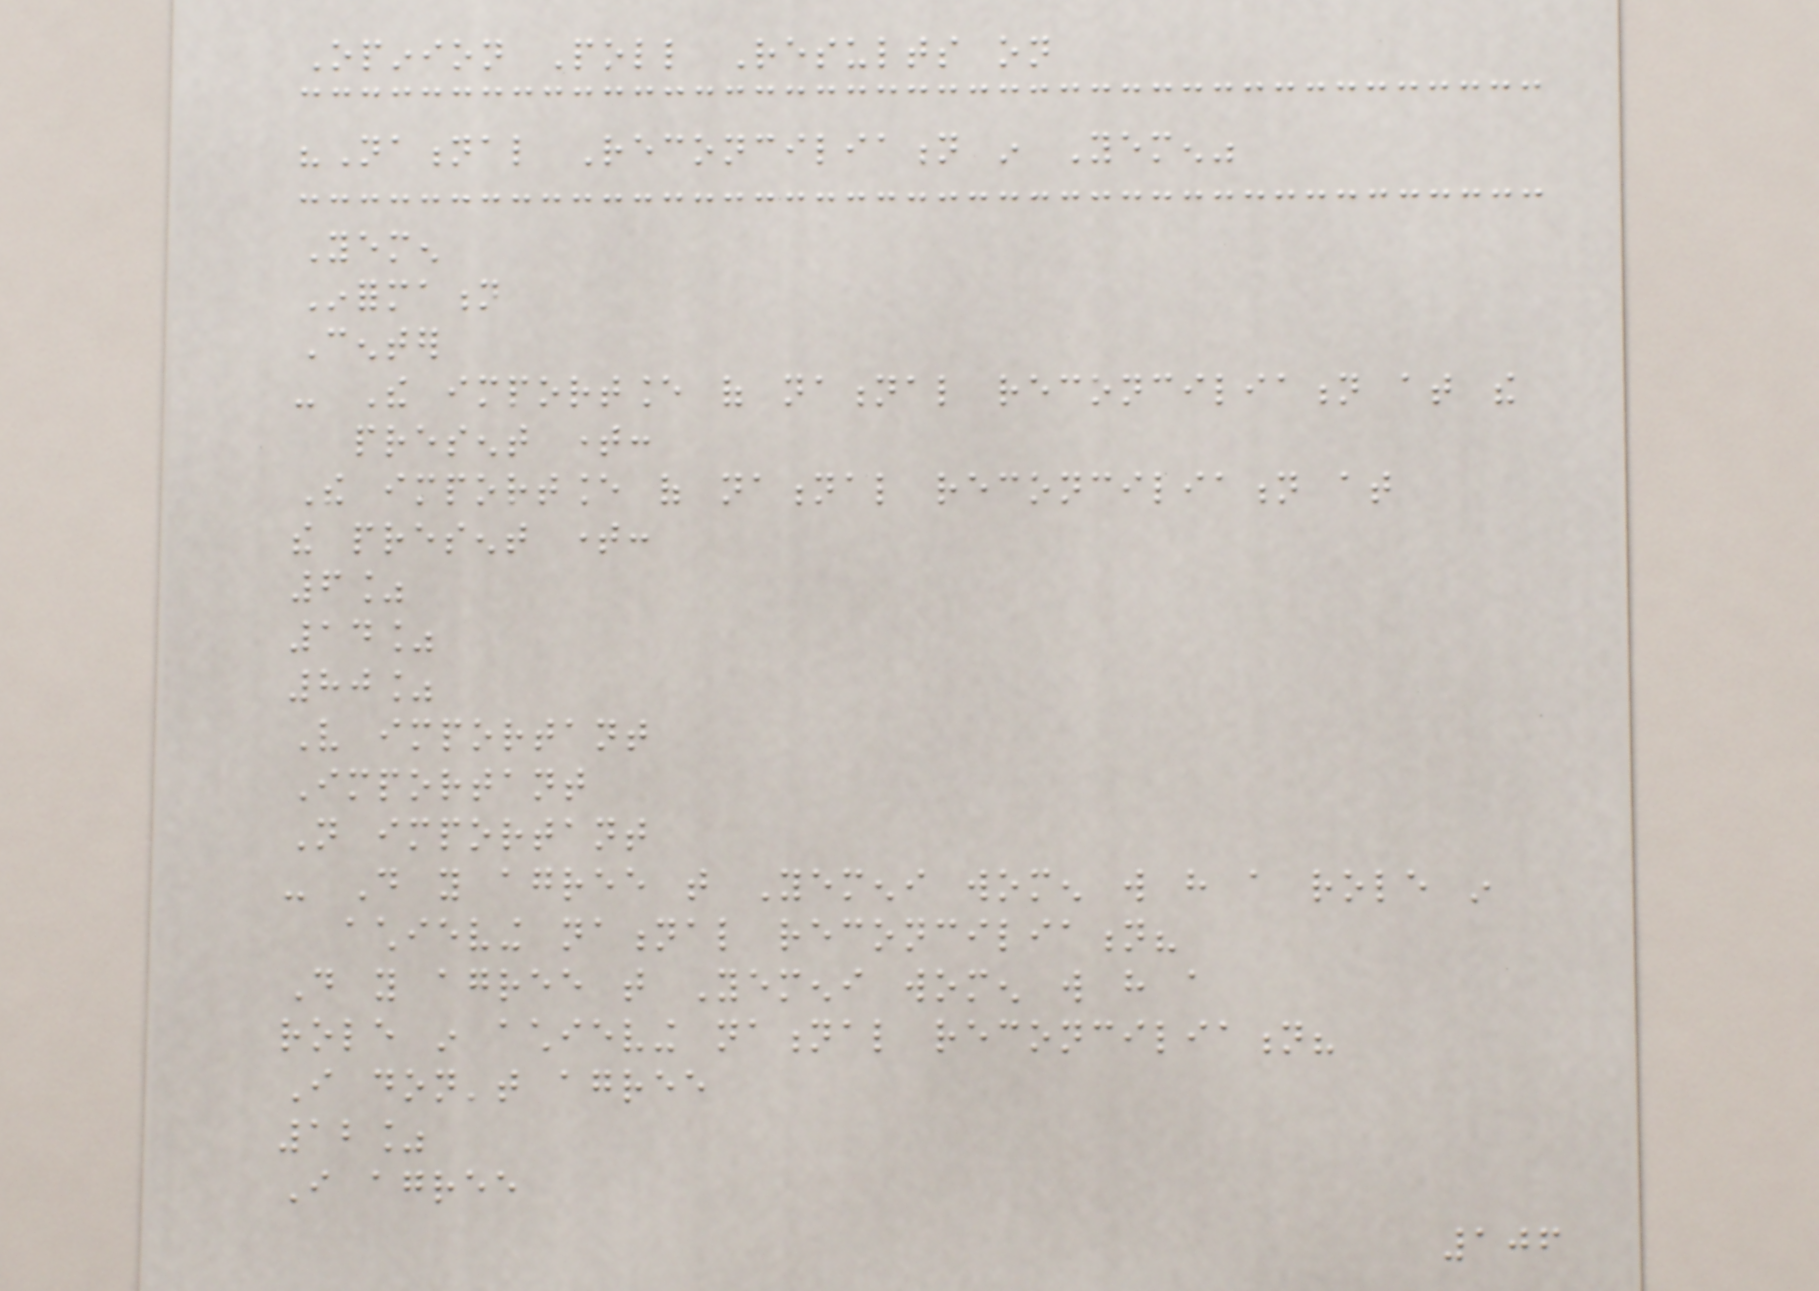Opinion Poll Results on
"National Reconciliation in Yemen"
Yemen
Information
Center
- The importance of national reconciliation at the
present time:
The importance of national reconciliation at
the present time:
6%
14%
80%
Very important
Important
Not important
- Do you agree that Yemeni women will have a role in
achieving national reconciliation?
Do you agree that Yemeni women will have a
role in achieving national reconciliation?
I don't agree
12%
I agree
106
